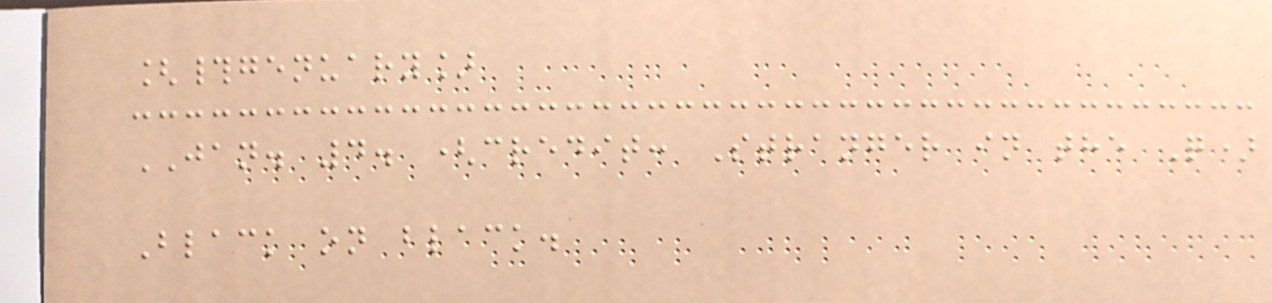[#genuary]
JAN. 4. (credit: Stranger in the Q)
Black on black.
